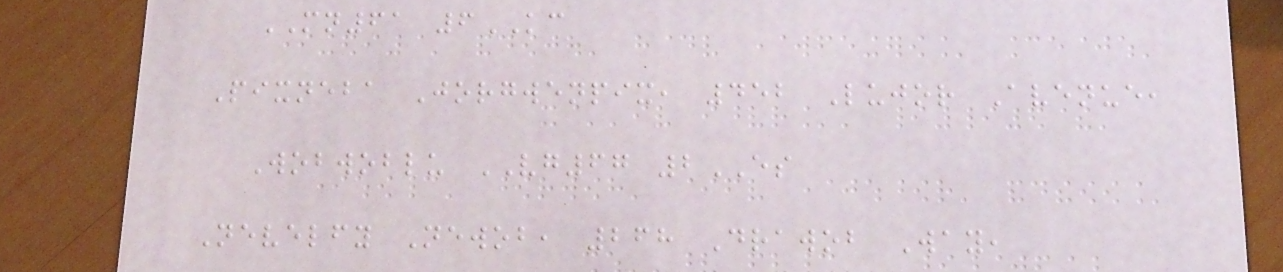MN61 6KC
Pixneba Jorgwenpix, 452 Lujor Avenue,
Wobwoblu VG67 2ES
Nevelfy Newob, 268 Drawob Way,
